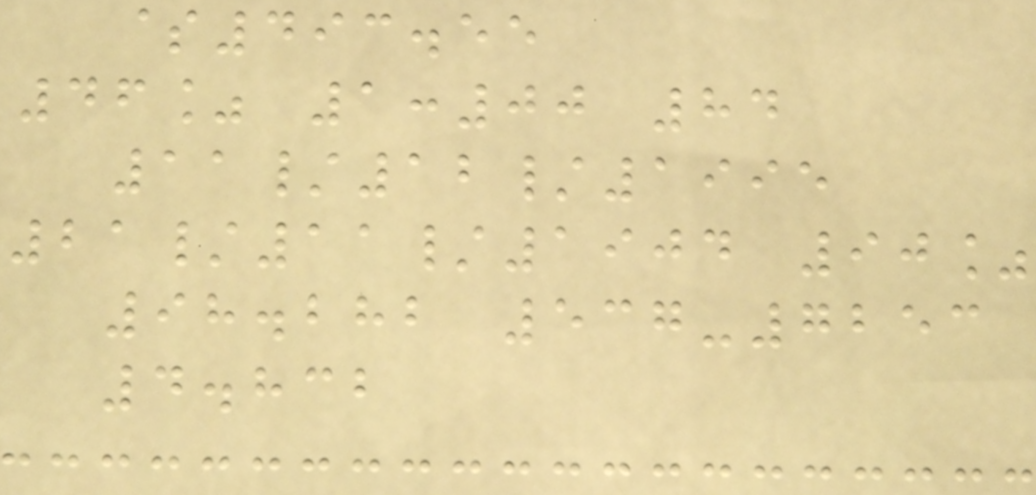$493.55
46% 1:00 84
11/12/1995
21/11/1904 90%
98.282 537-7253
4.832
